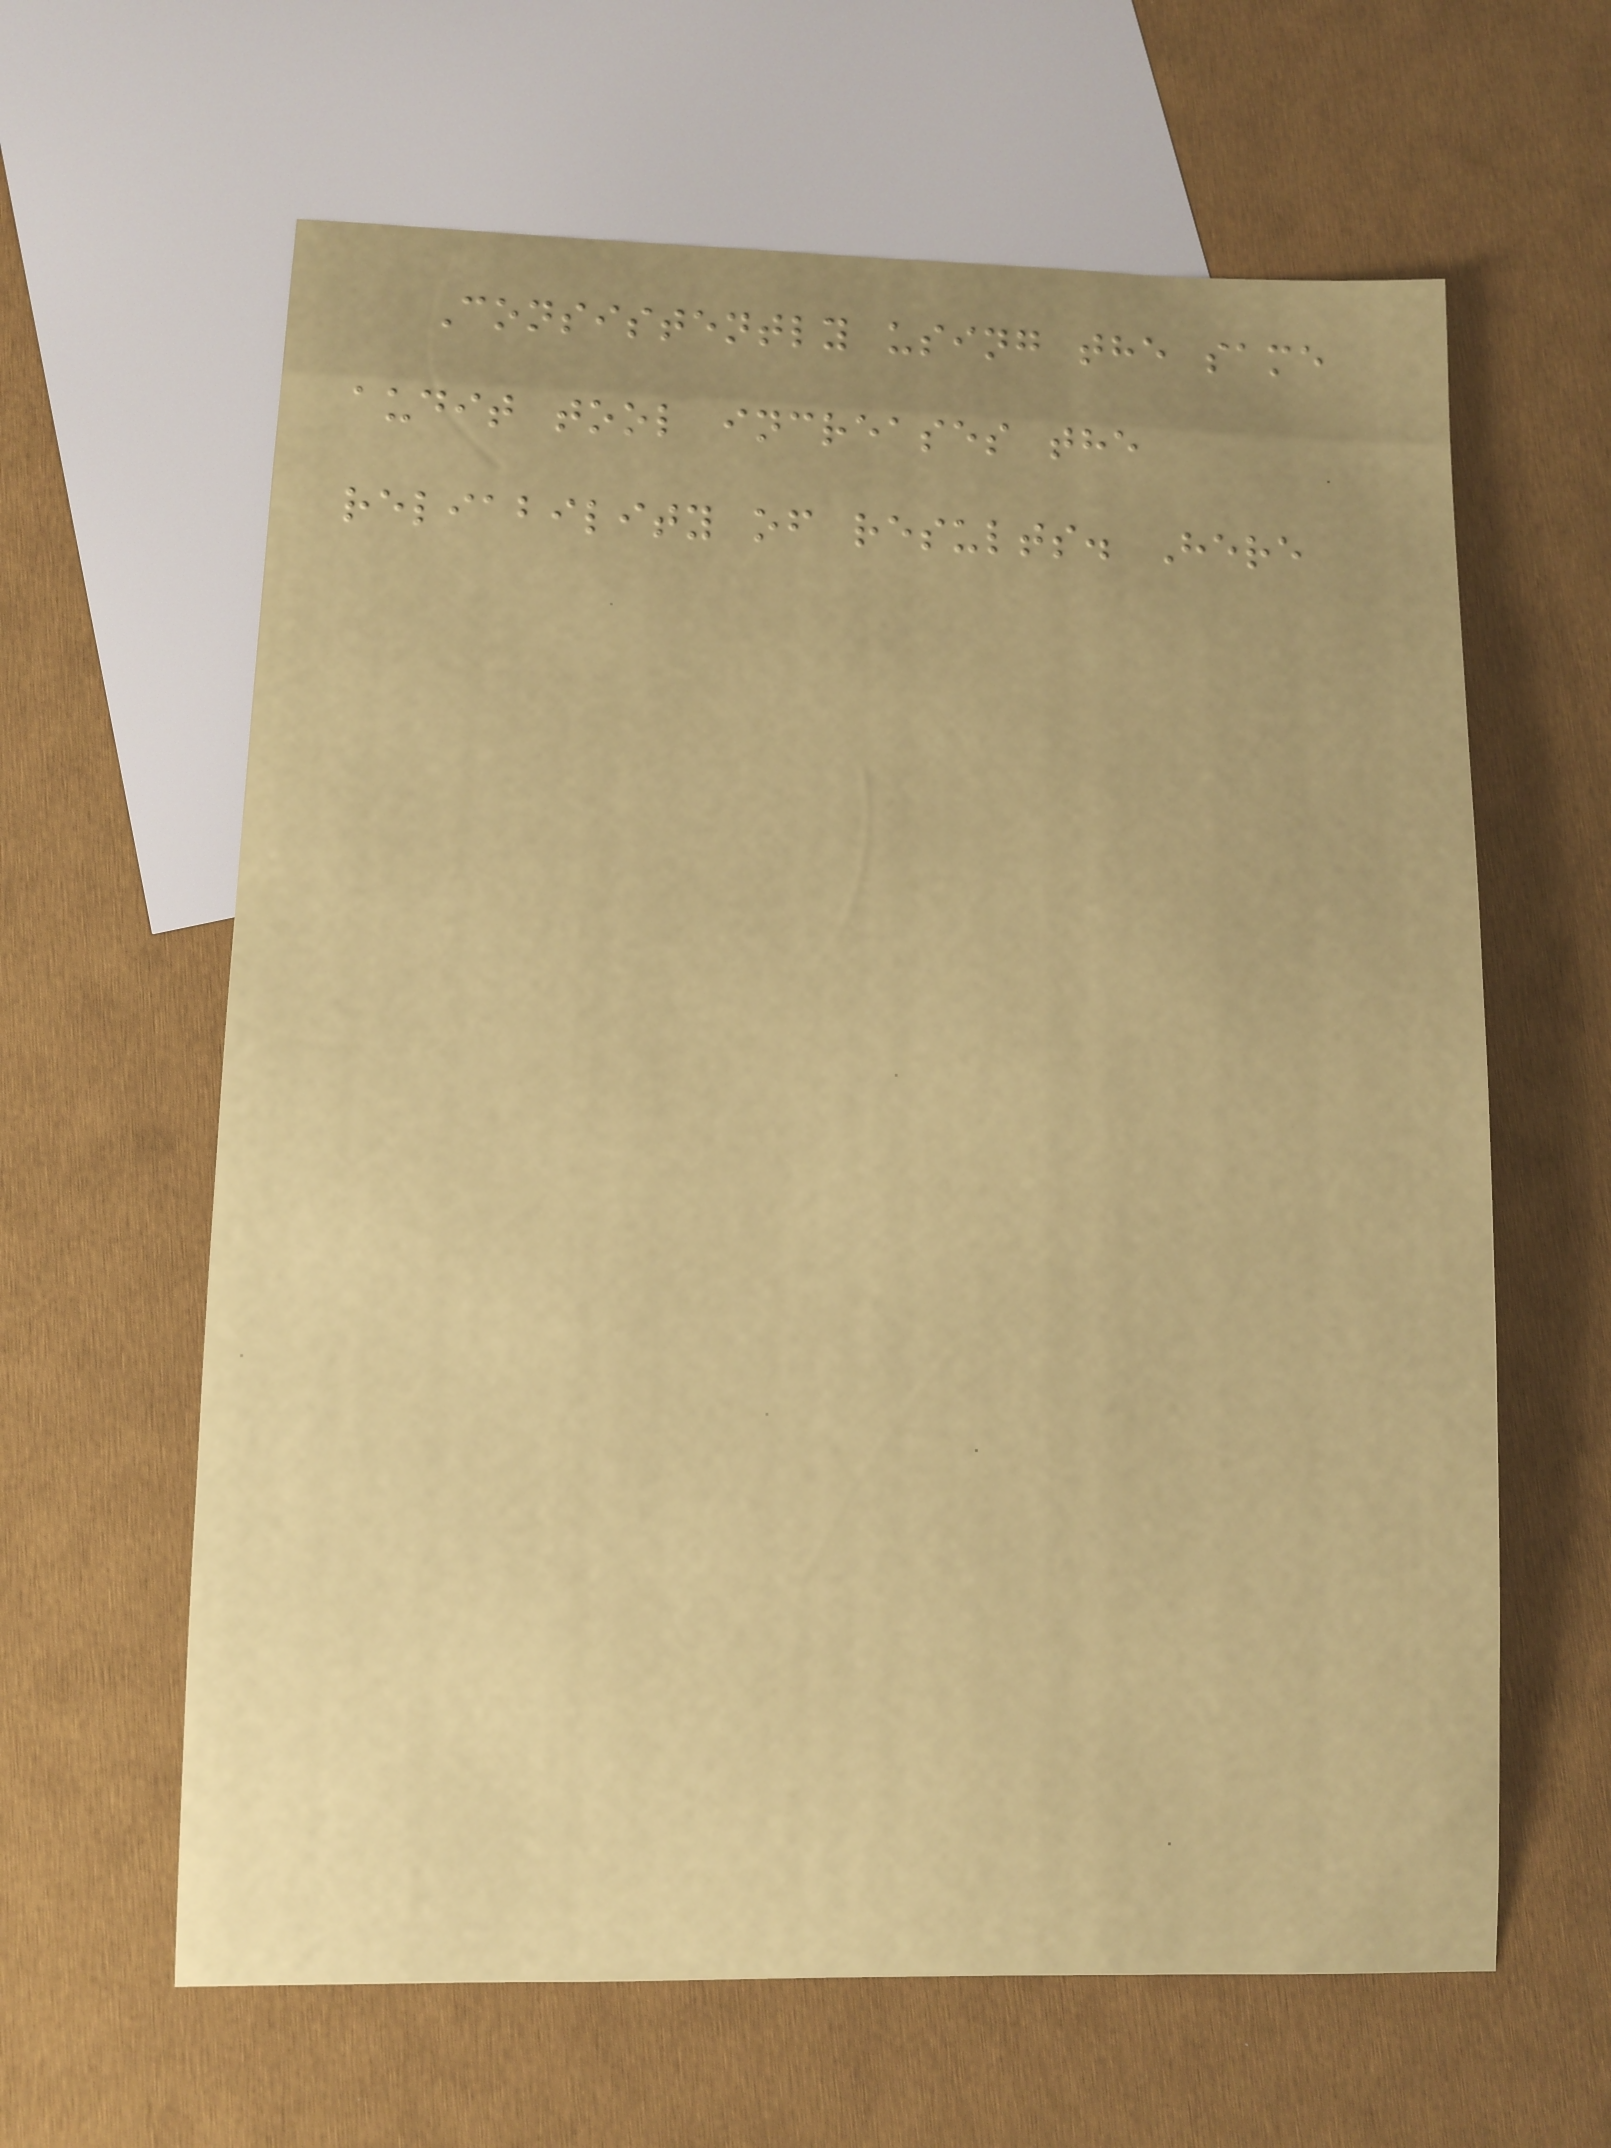Consistently using the same
audit tool increases the
reliability of results. Here
